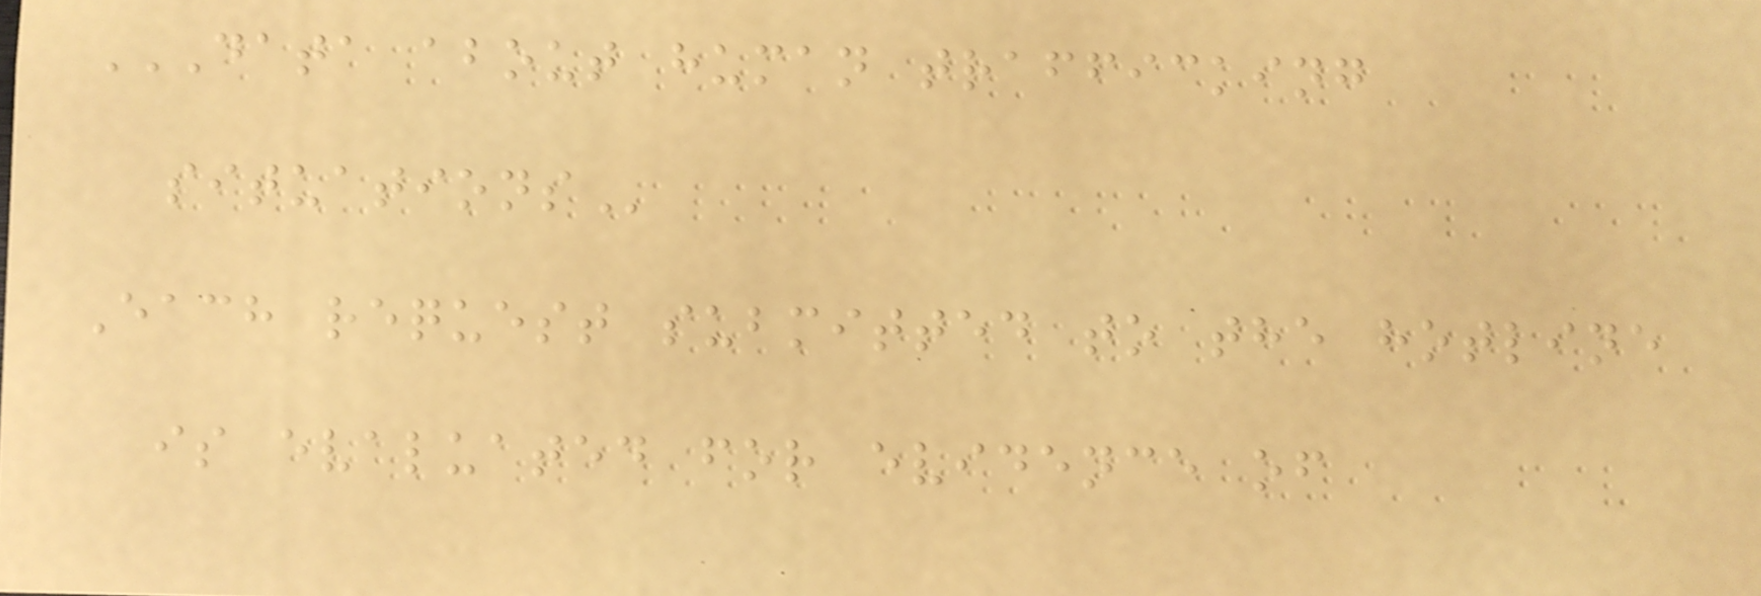DATA ABOUT HUMAN TRAFFICKING
SITUATIONS
Each request submitted to the hotline
is evaluated for evidence of
